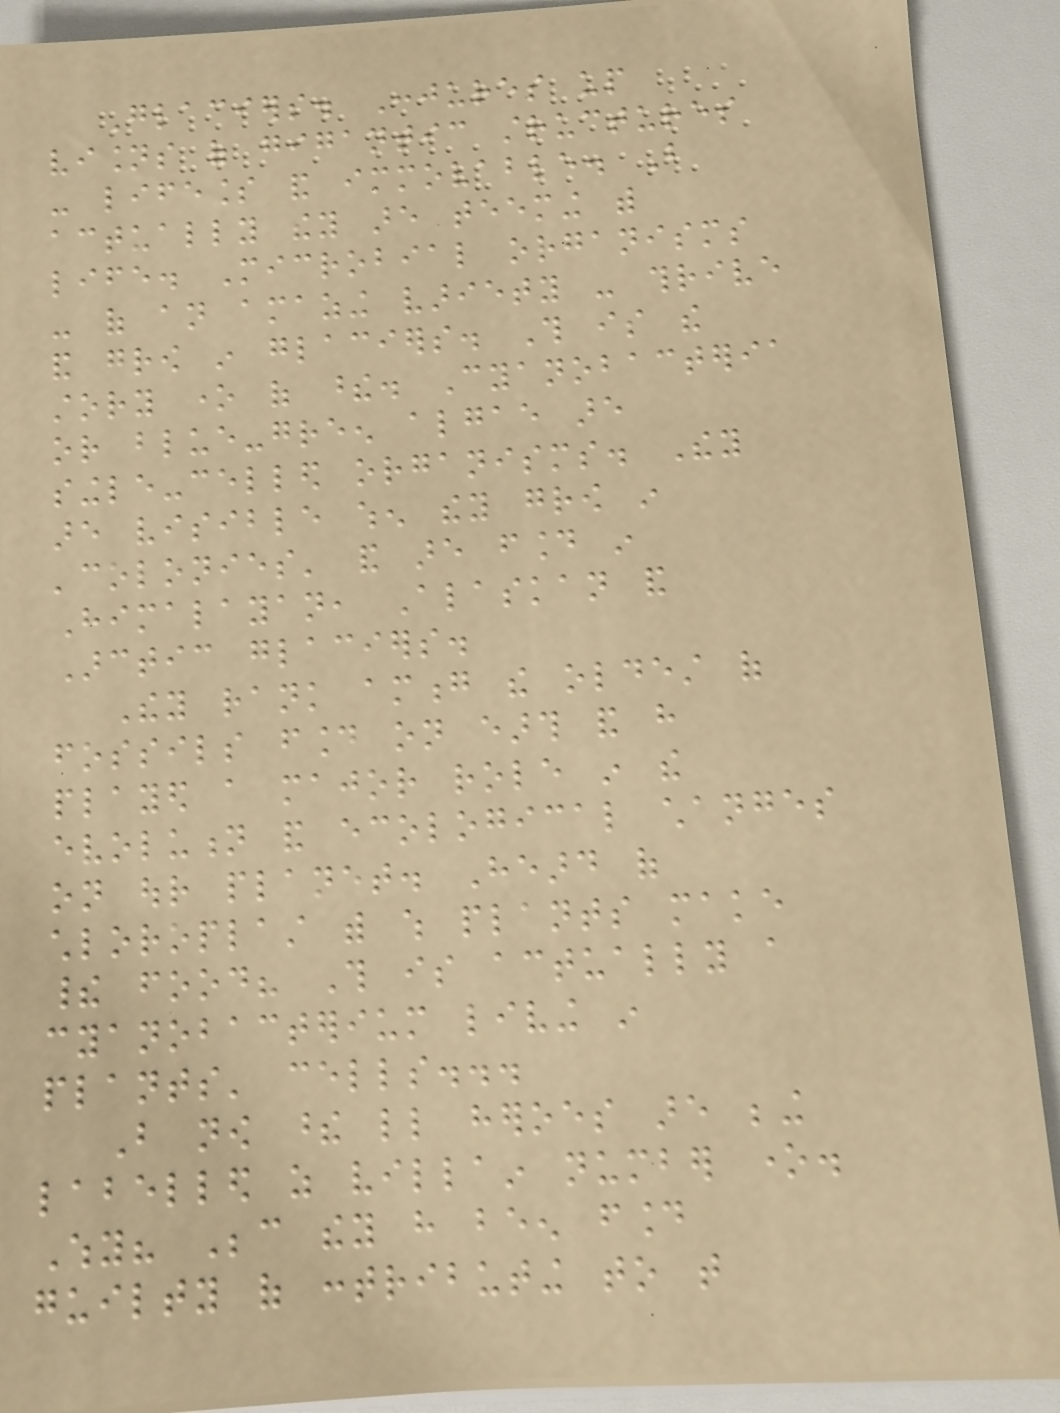Glaciers. Conjures up
visions of gigantic structures
- lifeless and immovable. But
actually they are teeming with
life. Microbial organisms
- of an amazing variety - thrive
and grow in glaciers. This is the
story one of these. Cyanobacteria
or blue-green algae are
single-celled organisms. They
are visible when they grow in
'colonies' and are found in
Himalayan, Alaskan and
Arctic glaciers.
They rank among the oldest of
fossils found on earth and have
played a major role in the
evolution and ecological changes
on our planet. Heard of
chloroplast with which plants make
their food? This is actually a
cyanobacterium living in
plants' cells...
But now these little heroes are being
labelled as villain number one.
Why? Because they have been found
guilty of contributing to that
